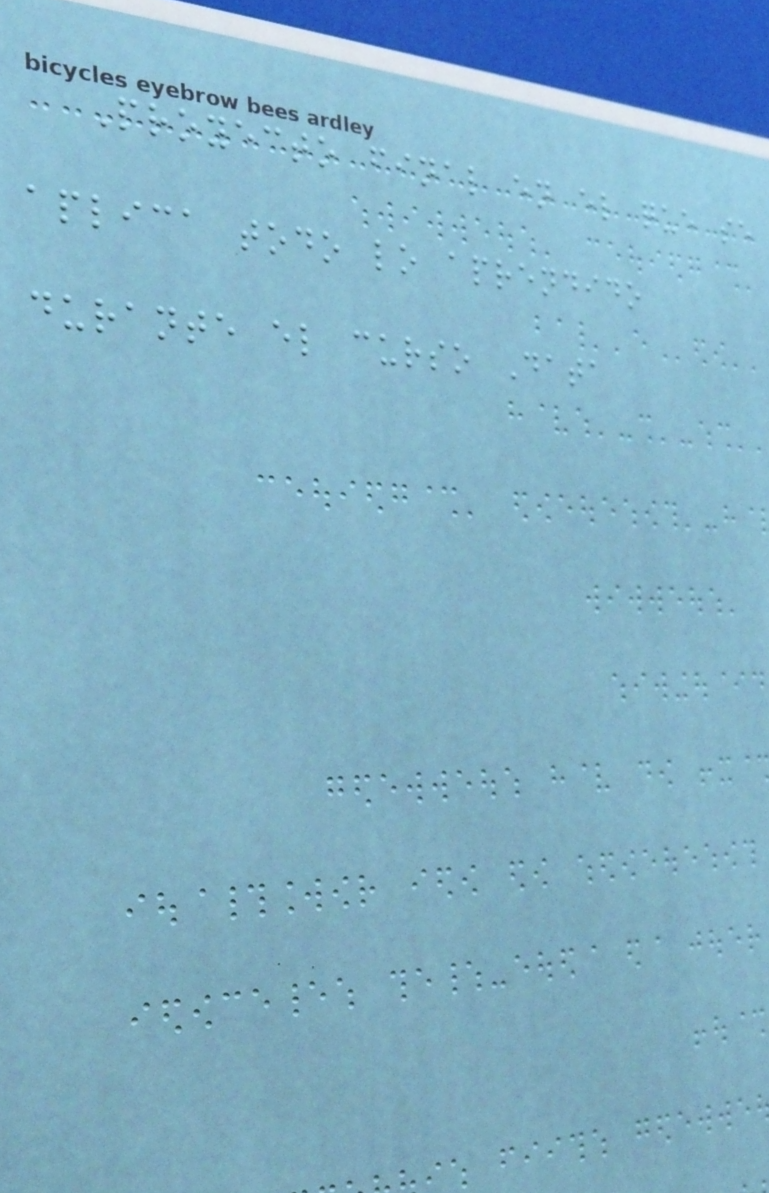Proyecto final en el que se
aplica todo lo aprendido
durante el curso Data
